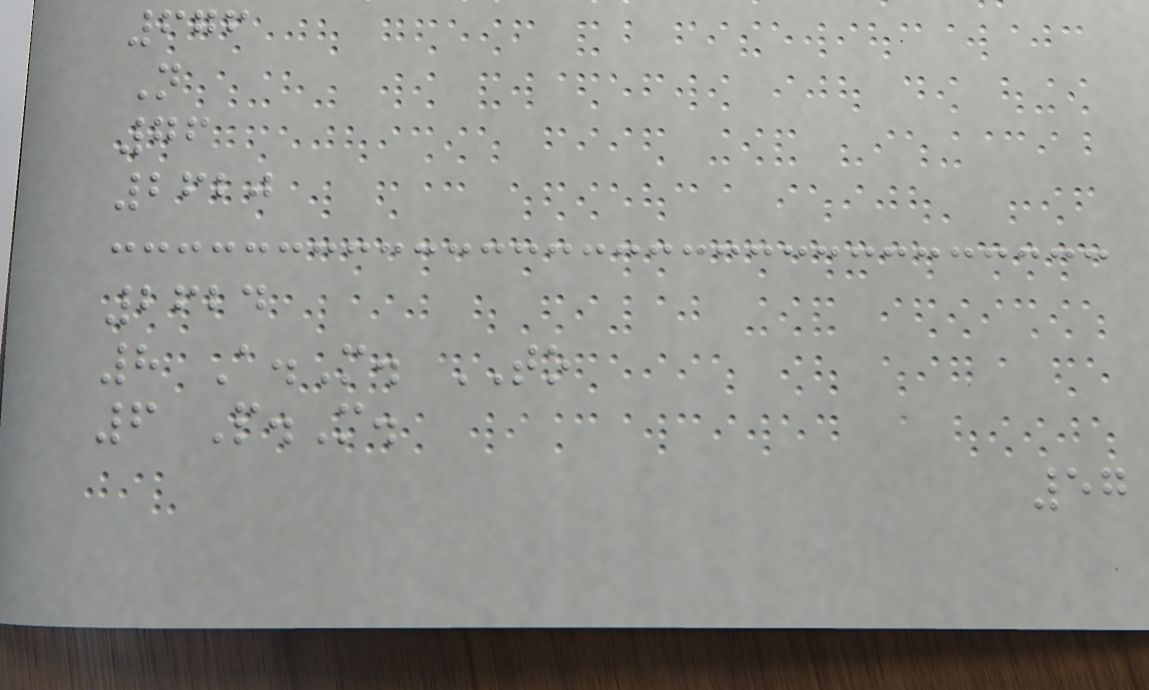676
N
76
2620
2624
8 A.M. TO
6 P.M.
57
